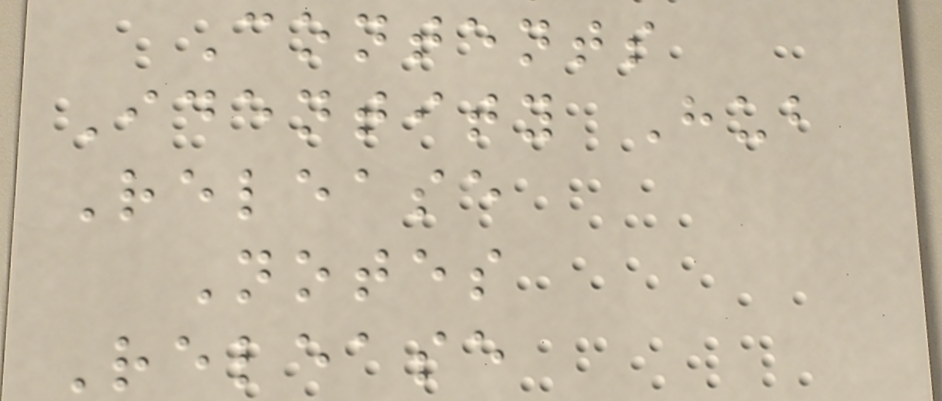Contents
Identity Hub
Release
Notes
Release
